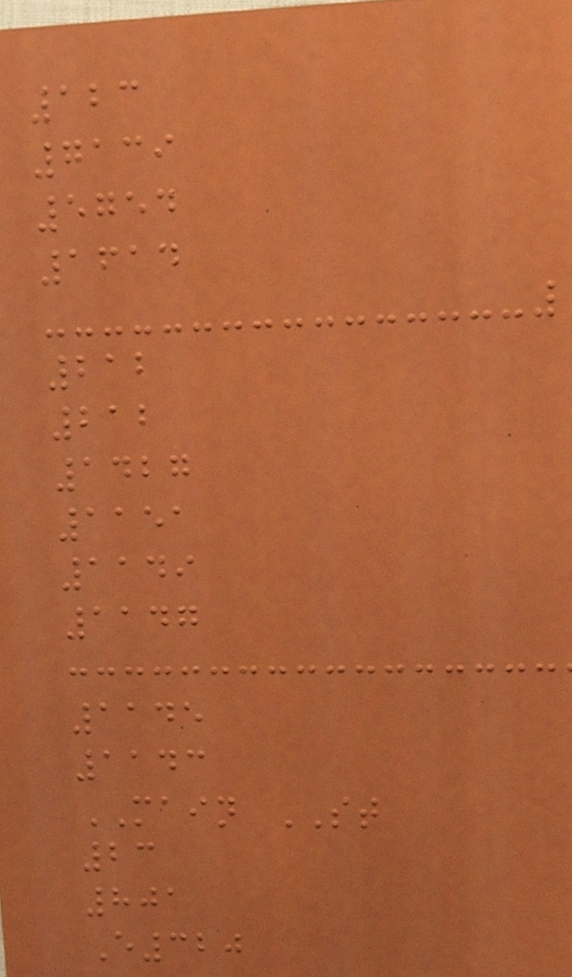123
7139
5754
1614
212
212
1427
1151
1149
1147
1145
1143
MAIN ST
23
801
E320
